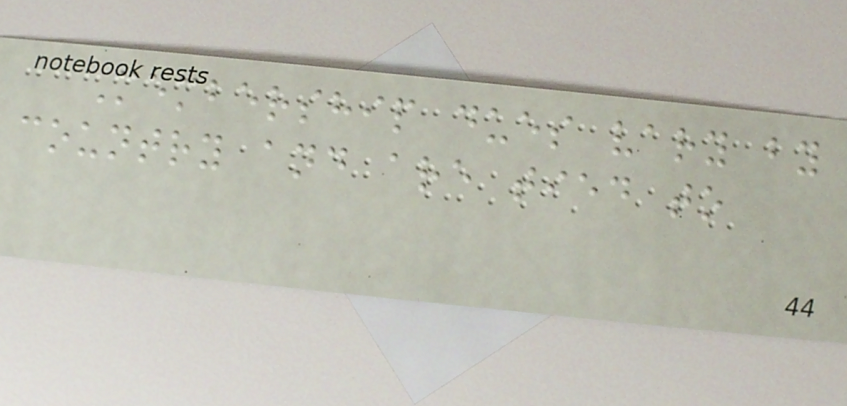Membership dues vary by
country and are tied to
